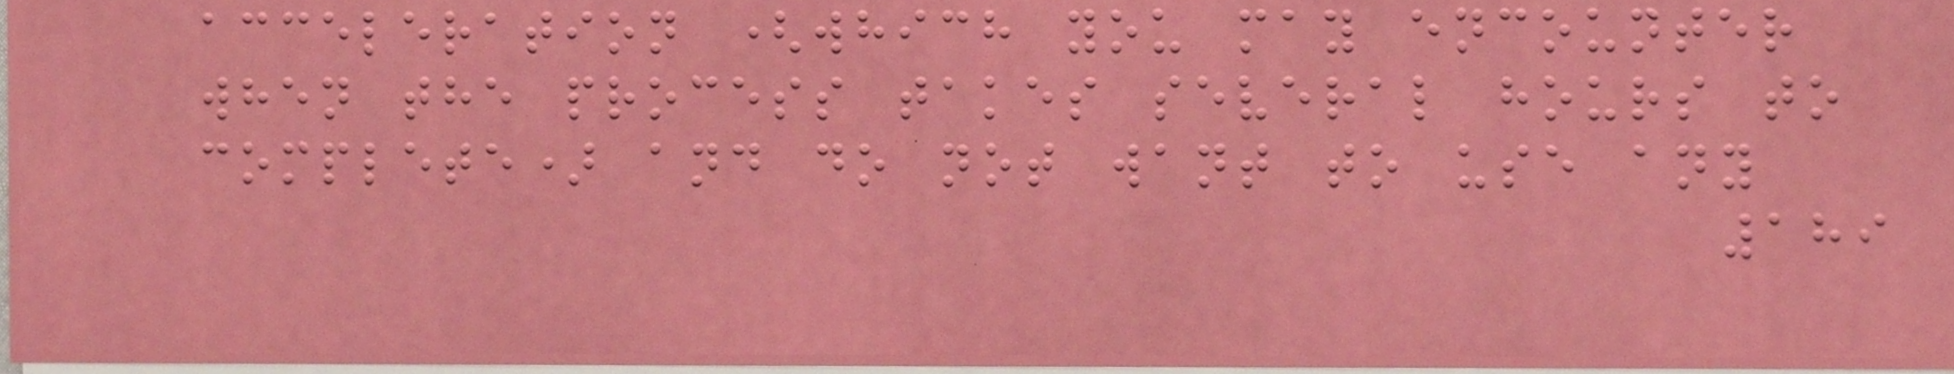acceleration (which you may encounter
when the process takes several hours to
complete) and do not want to use any
189
